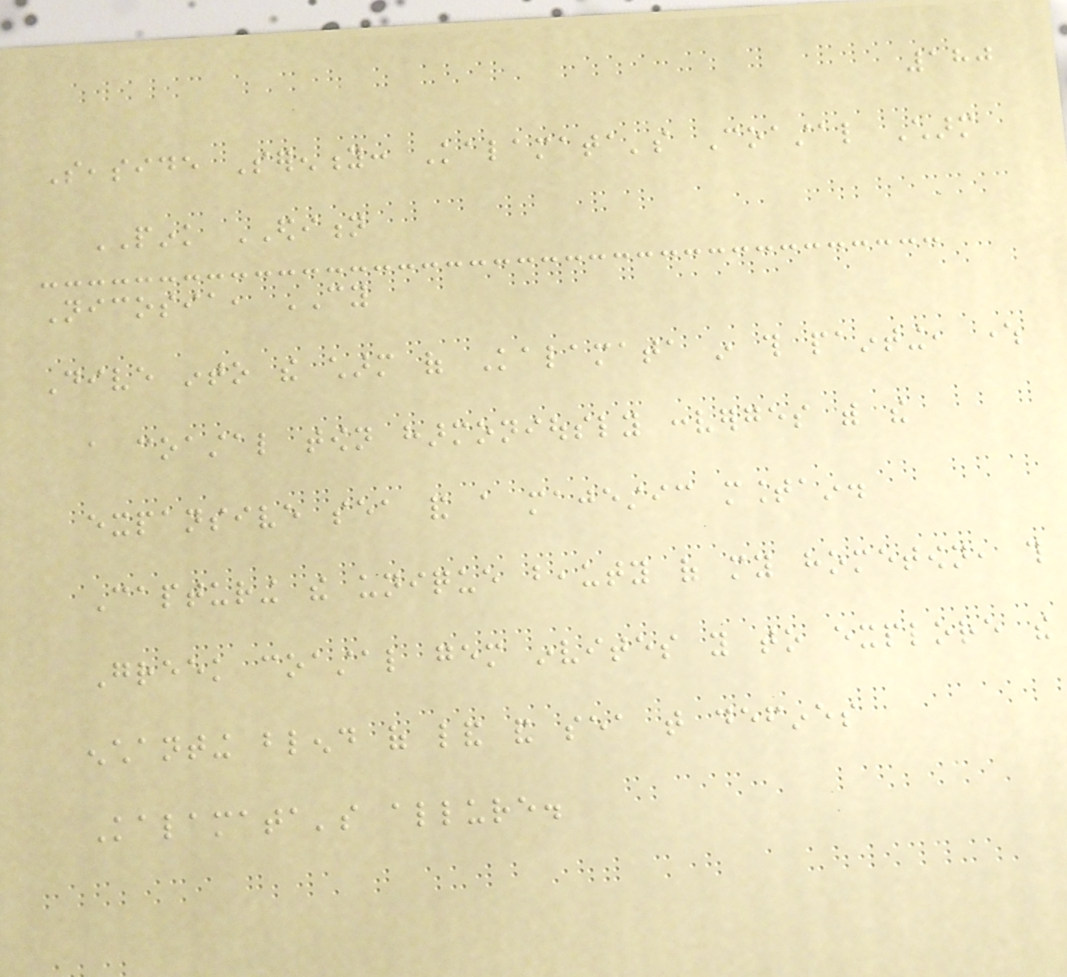180
Seaside Serenity: Kalamata's Coastal Charm
PINK EDITION
Nicosia, CY
Dive into the charm of Kalamata in this painting, where
a coastal town harmoniously converges with the
expansive sea and a majestic mountain.
Capturing the unique beauty of my hometown, this
Greek coastal gem invites you to explore the
enchanting blend of land and sea that defines
Kalamata's allure.
